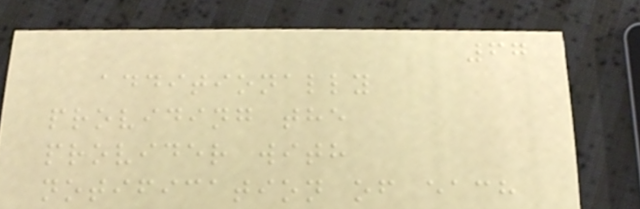67
additionally
providing the
provider with
notification of each
